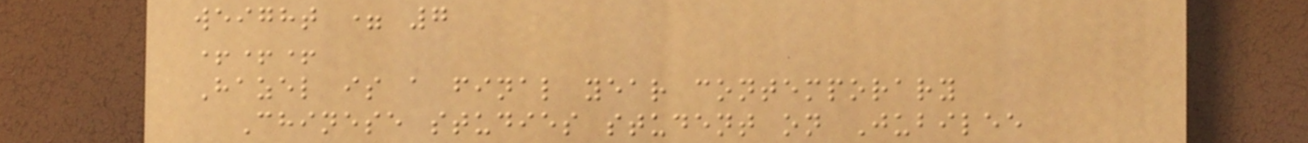weight = 7
+++
Hazel is a final year contemporary
Chinese studies student on Jubilee
